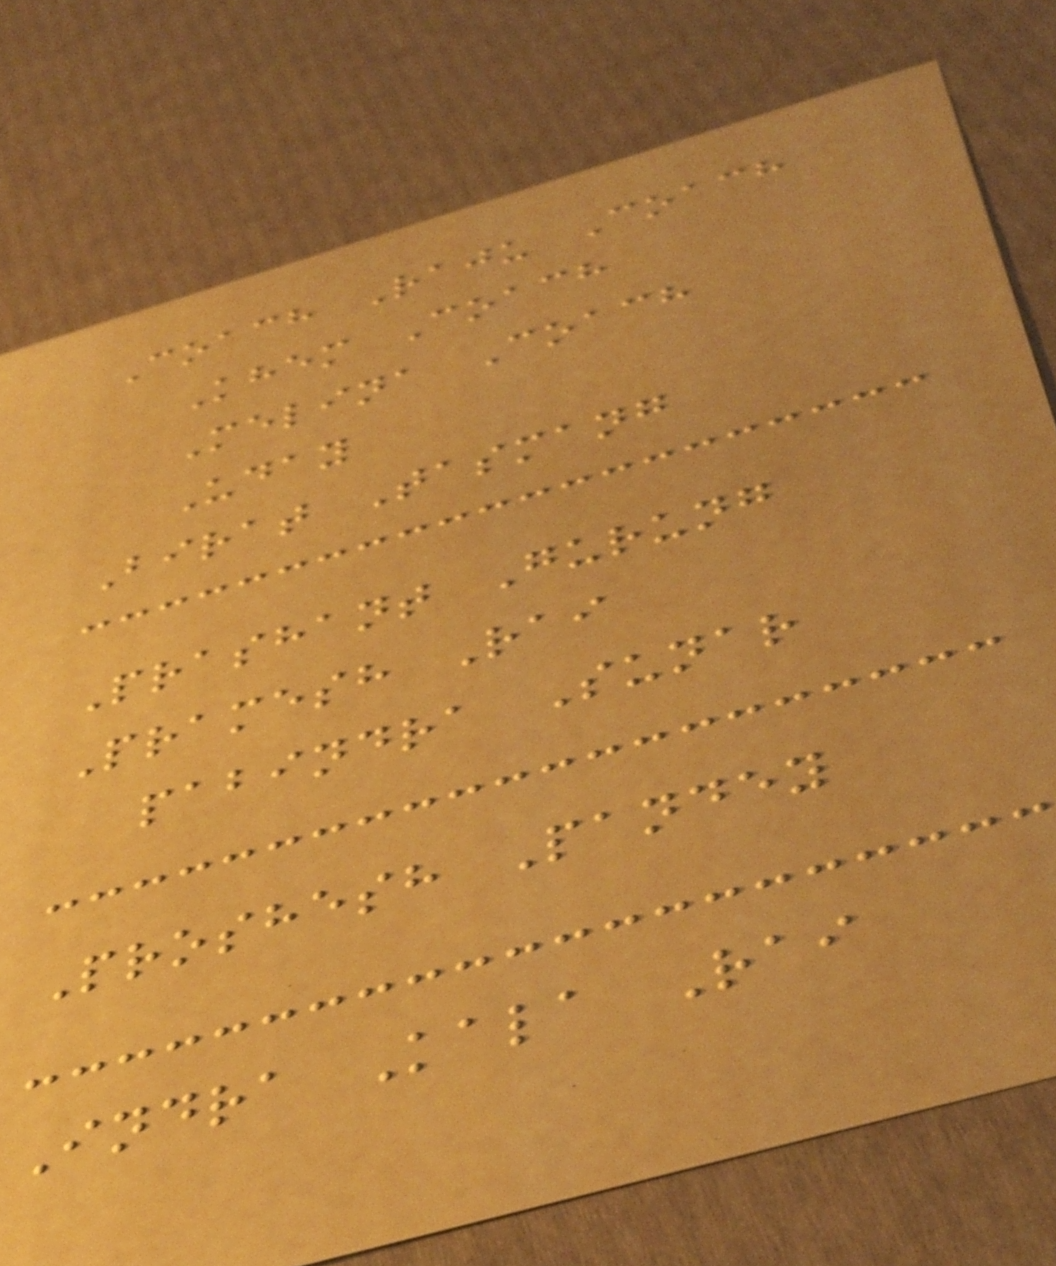Coach Raju Coach
Khem Coach
Melina Coach
Uday
Birat Tasmang
Prashant Gurung
Pramesh Rai
pabindra Sunar
Proshesh Pandey
Indra Kala Rai
